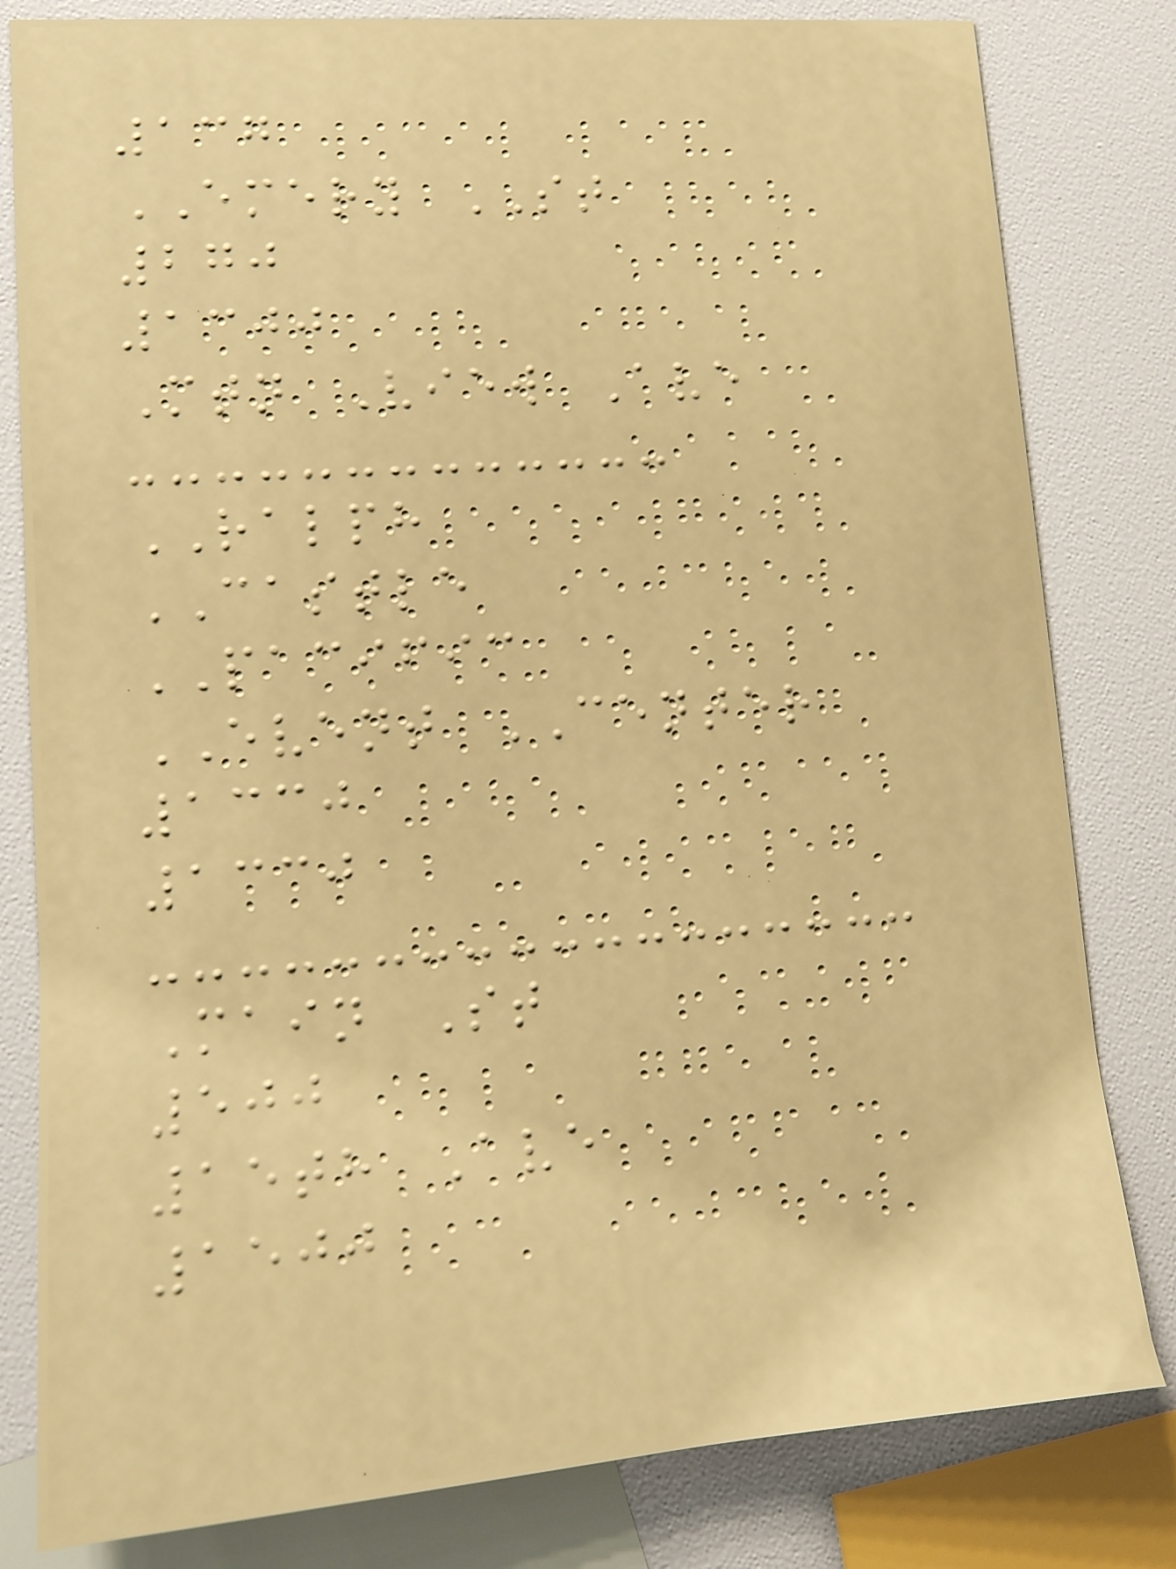137
EMERY ST
270
1300
Mtn View Ave
RALPH
CASTLE
PACIFIC
EVENT CENTER
1330
1330
Main St
500
15th Ave
1500
